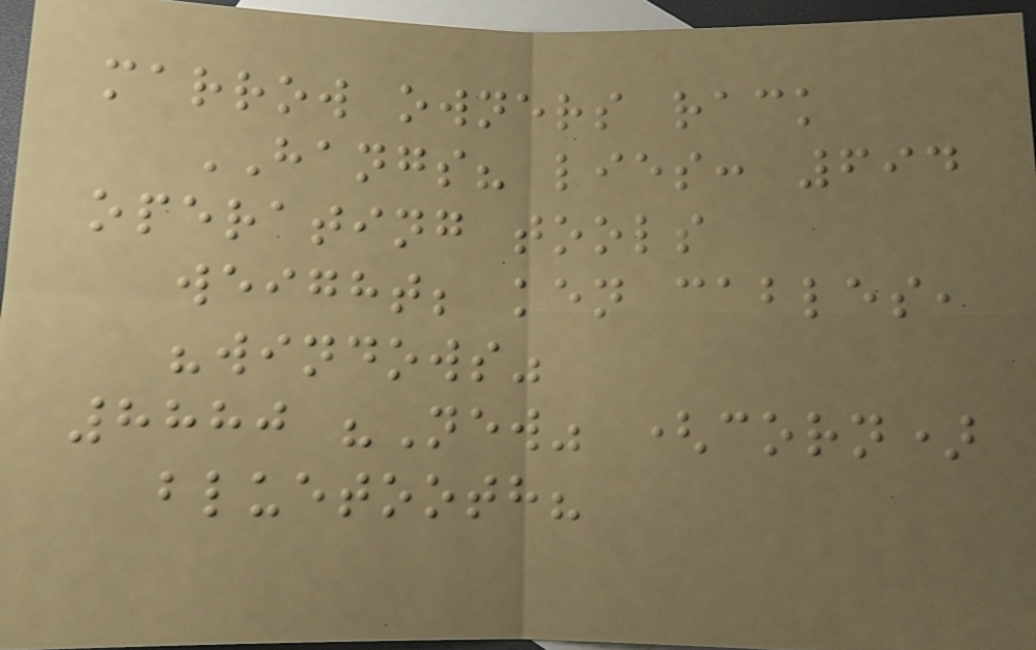marrow owners rack
HANGS? lies: 694
operating tools
weight; ken cables,
"windows"
8880 "New" (corn)
bluetooth?
